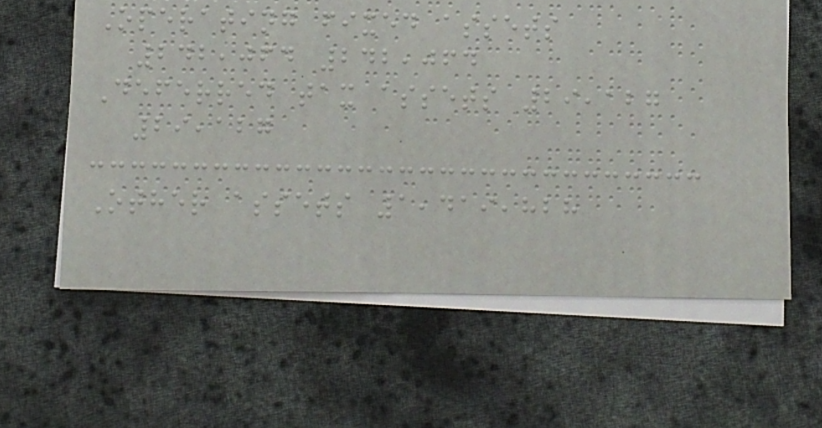Operating fixed assets
242,064 242,064
Deferred tax assets 29,127
29,127
Other assets 1,419,828
